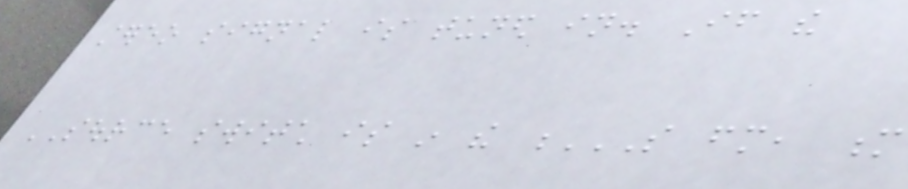stereo signal is tuned in. If the
SOURCE switch is in the S FM, M
